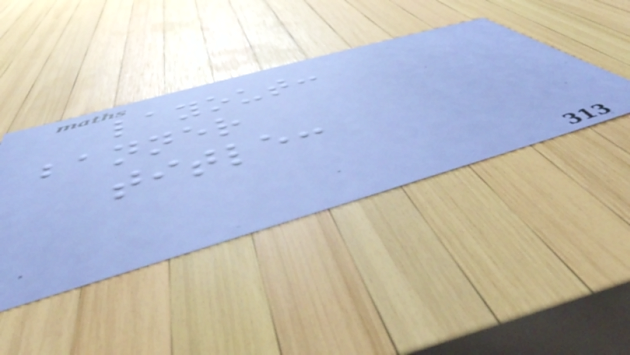layout:
banner
title:
